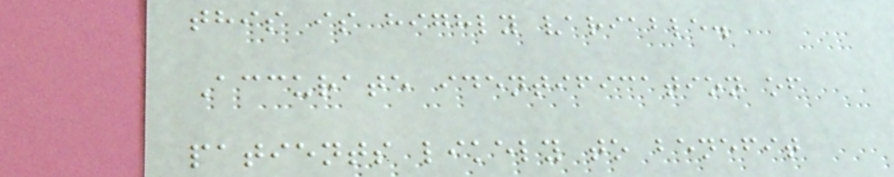this is highly variable.
Accurate identification of
patients likely to benefit
